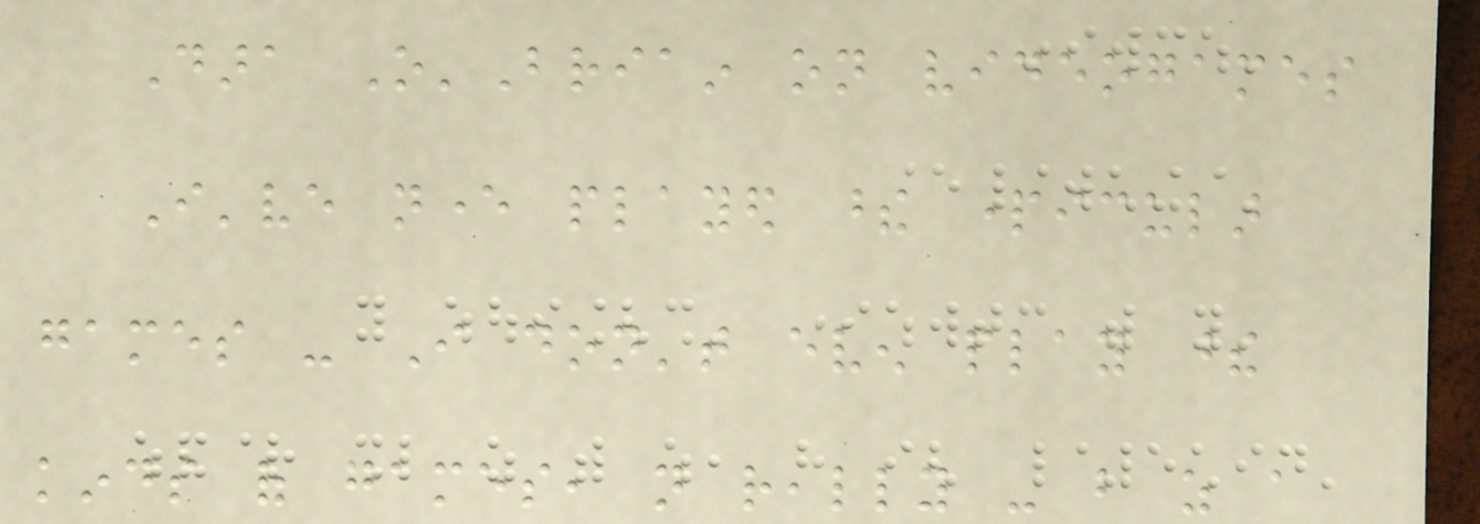Dara O'Briain on videogames
I've never played these particular
games - I don't even play these
kinds of games, not really - but as a
